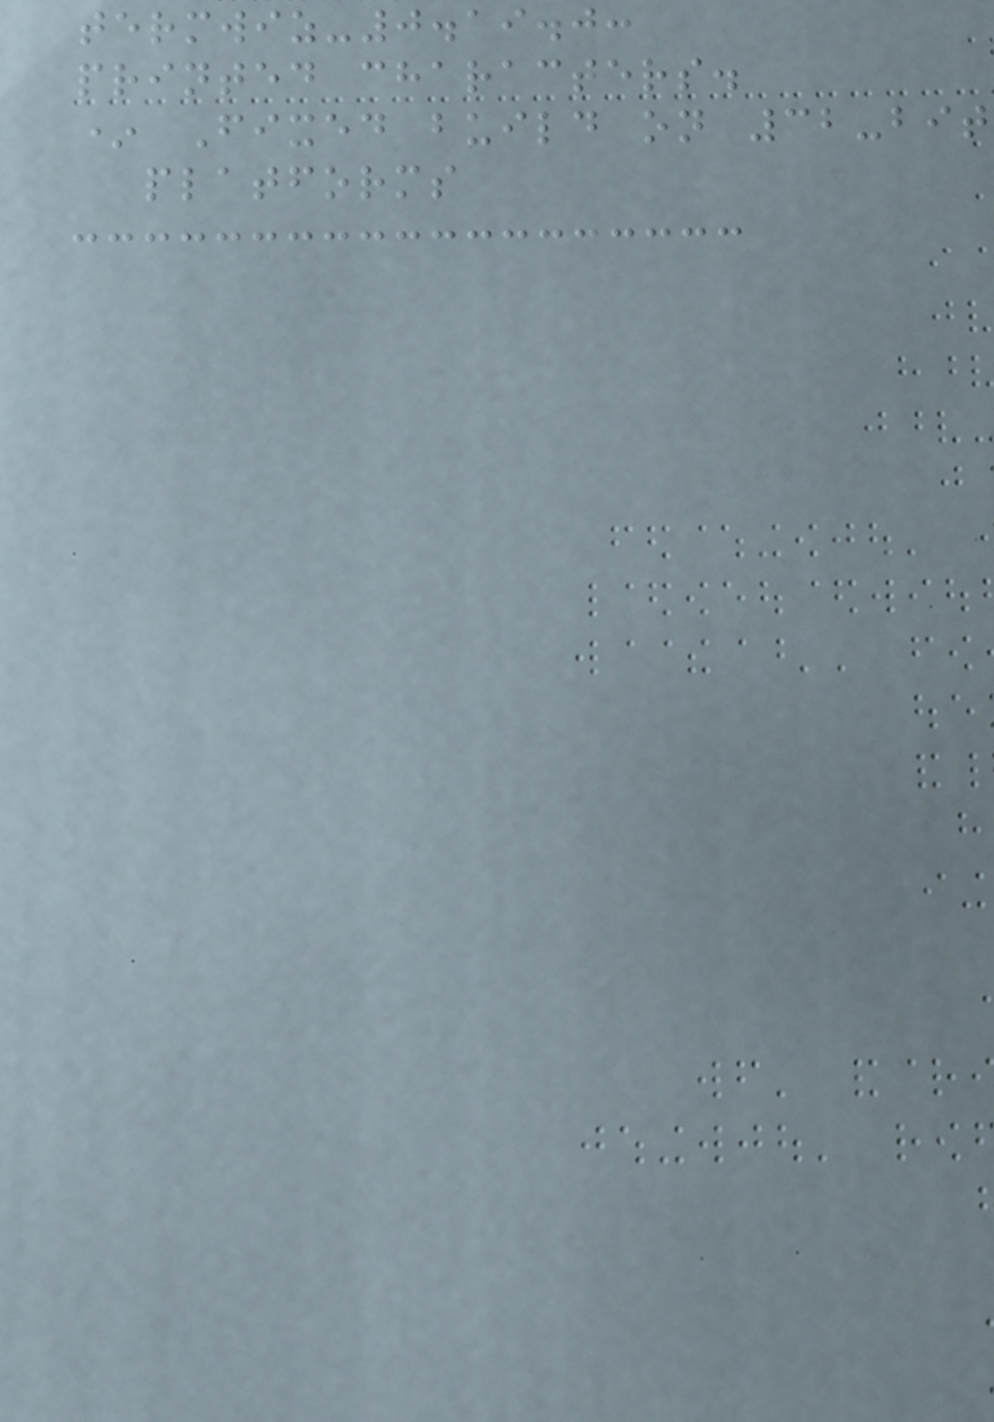termwiz-0.19.0:
printed characters.
* Fixed build on 32-bit
platforms
